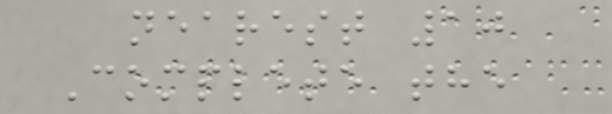nearest 10
Complete the
